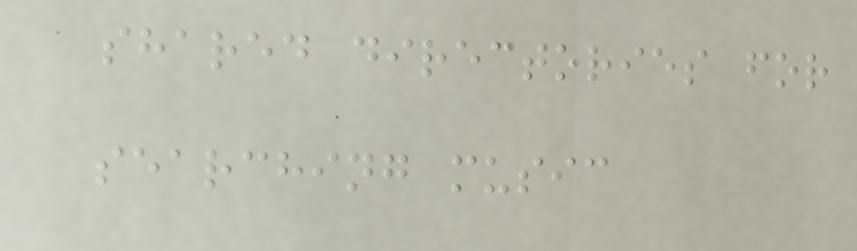shared directories for
searching music
